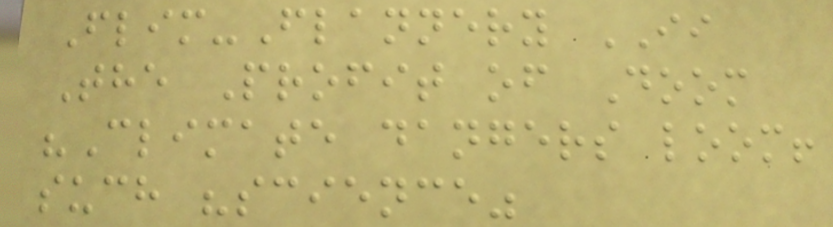Flim-Flannery II
The Profit of Doom
"Climate dangers loom!
such "science"
